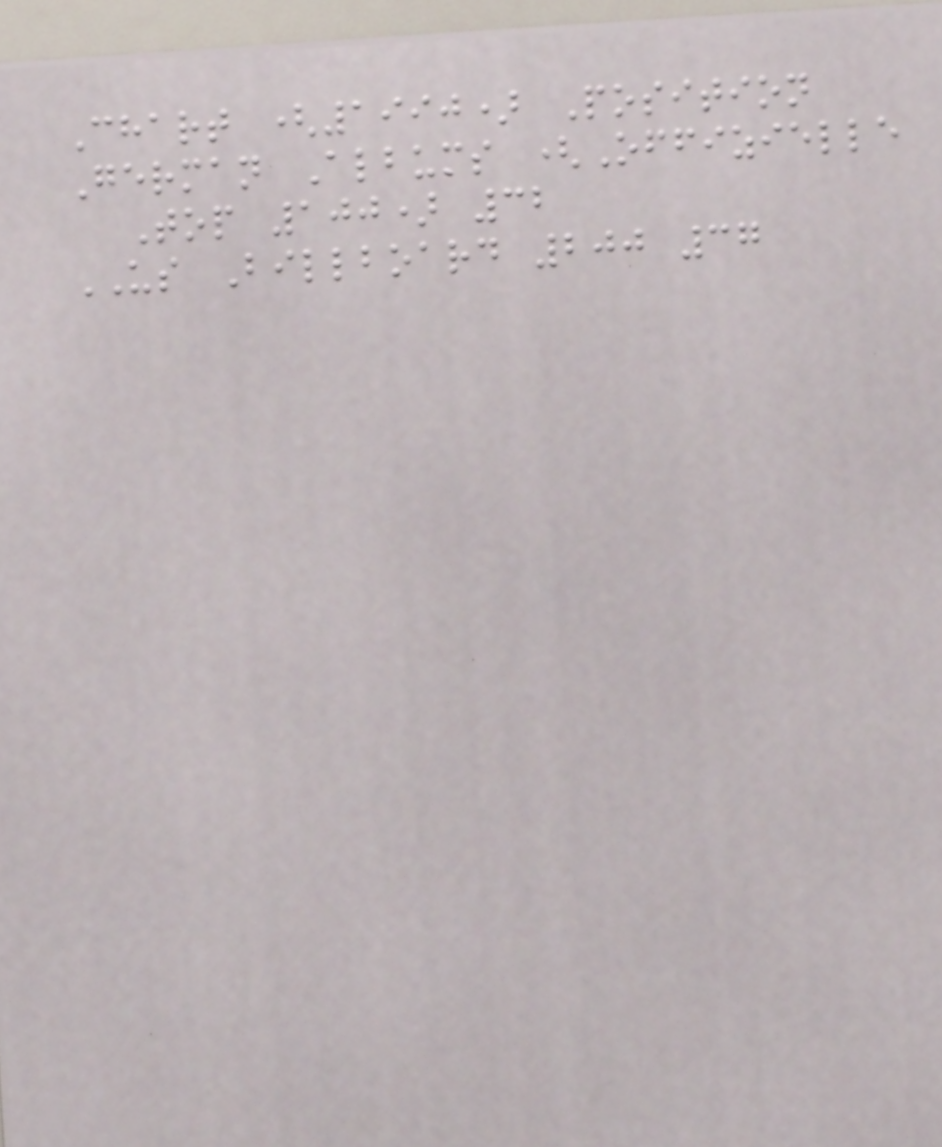Chart (1990) Position
German Albums (Offizielle
Top 100) 32
US Billboard 200 37
